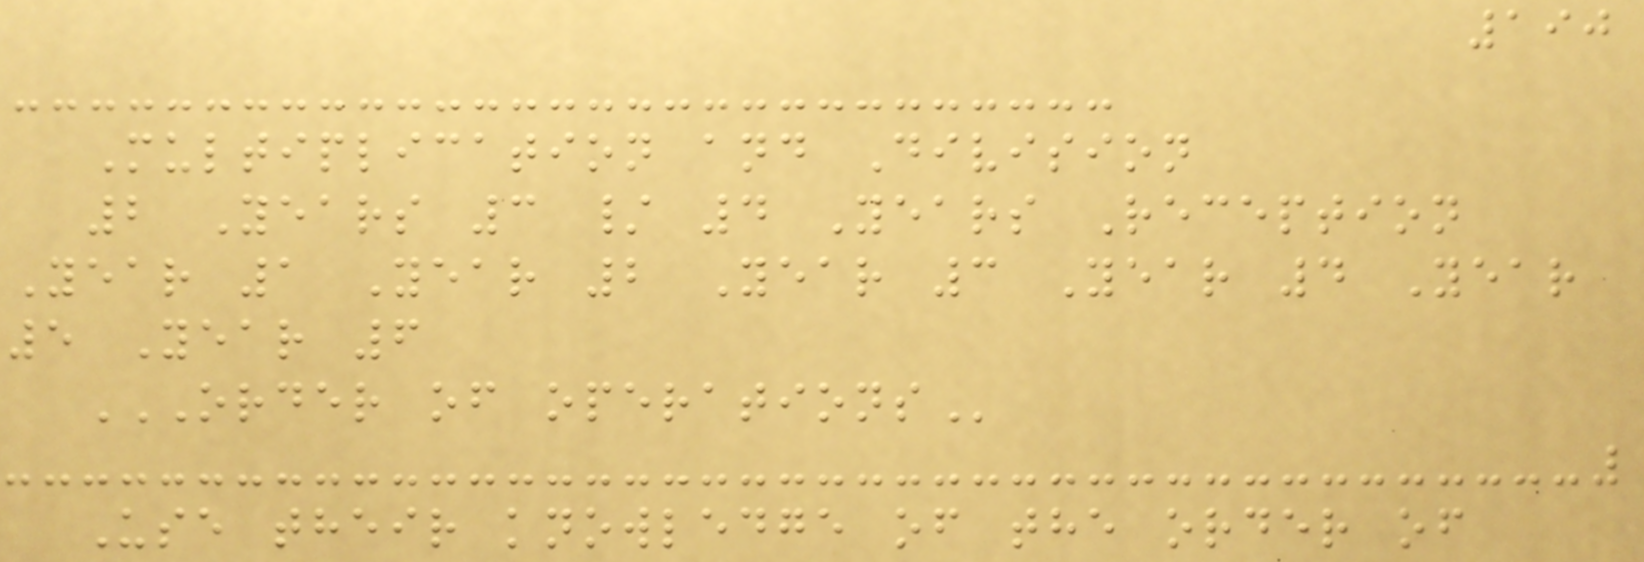190
Multiplication and Division
2 Years 3 / 4 Years Reception
Year 1 Year 2 Year 3 Year 4 Year
5 Year 6
ORDER OF OPERATIONS
Use their knowledge of the order of
